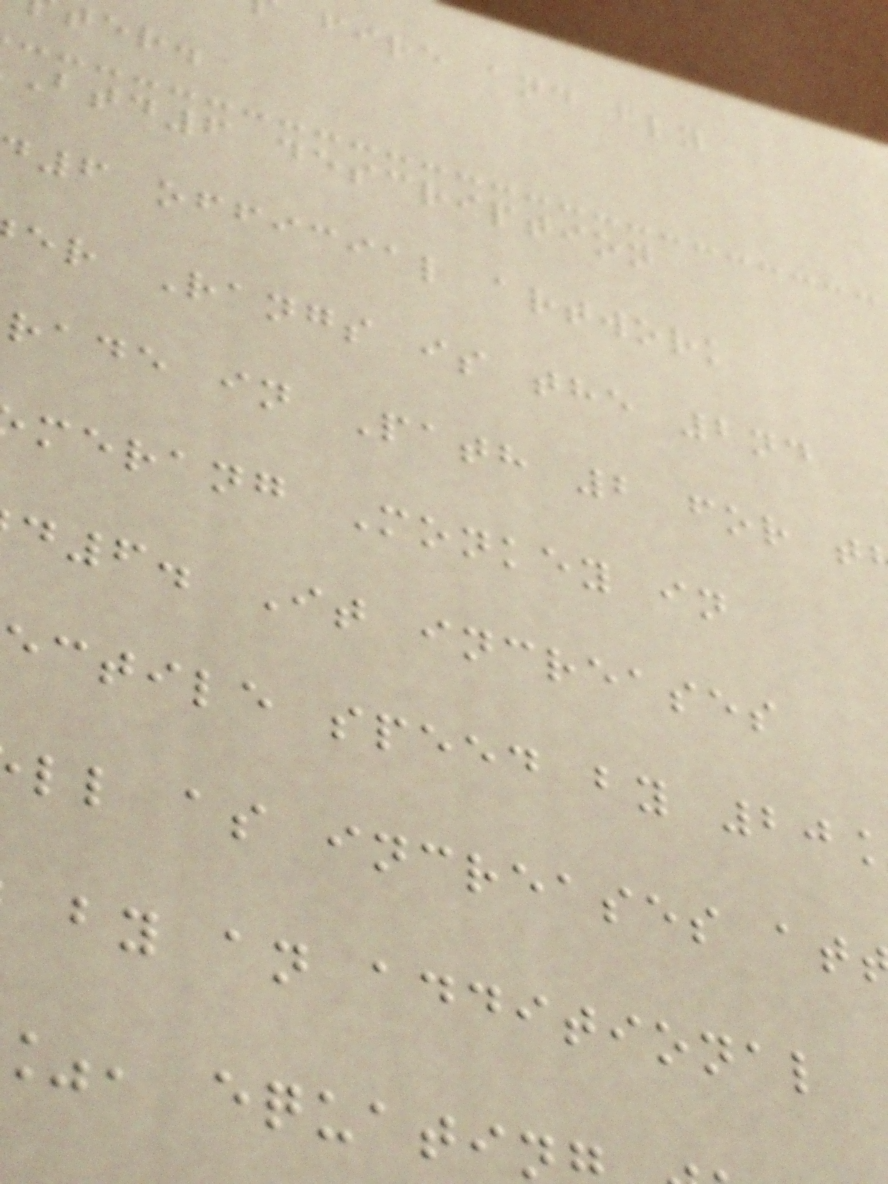fire and fly
ter.
btd6 description
6 official artwork
er Rangs is the 2nd
rade in Path 2 for t
merang Monkey in
d6. It increases
ectile speed by 20
ll as increases at
by an additional
, equatin
